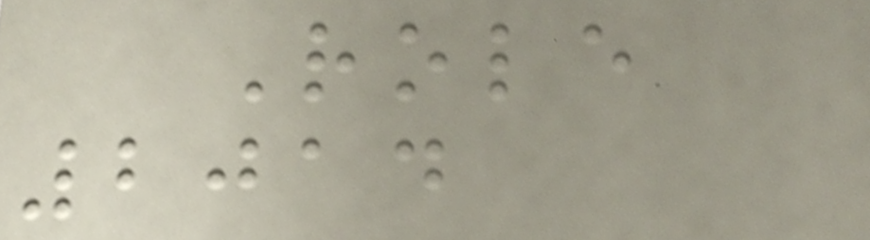Role
2014
